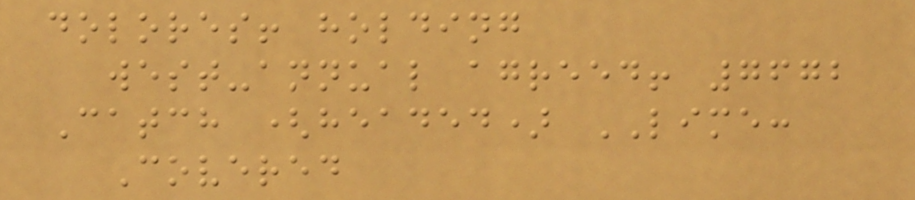dolores! holding
west-annual agreed! 7672
Catch (headed) LIME:
Covered
